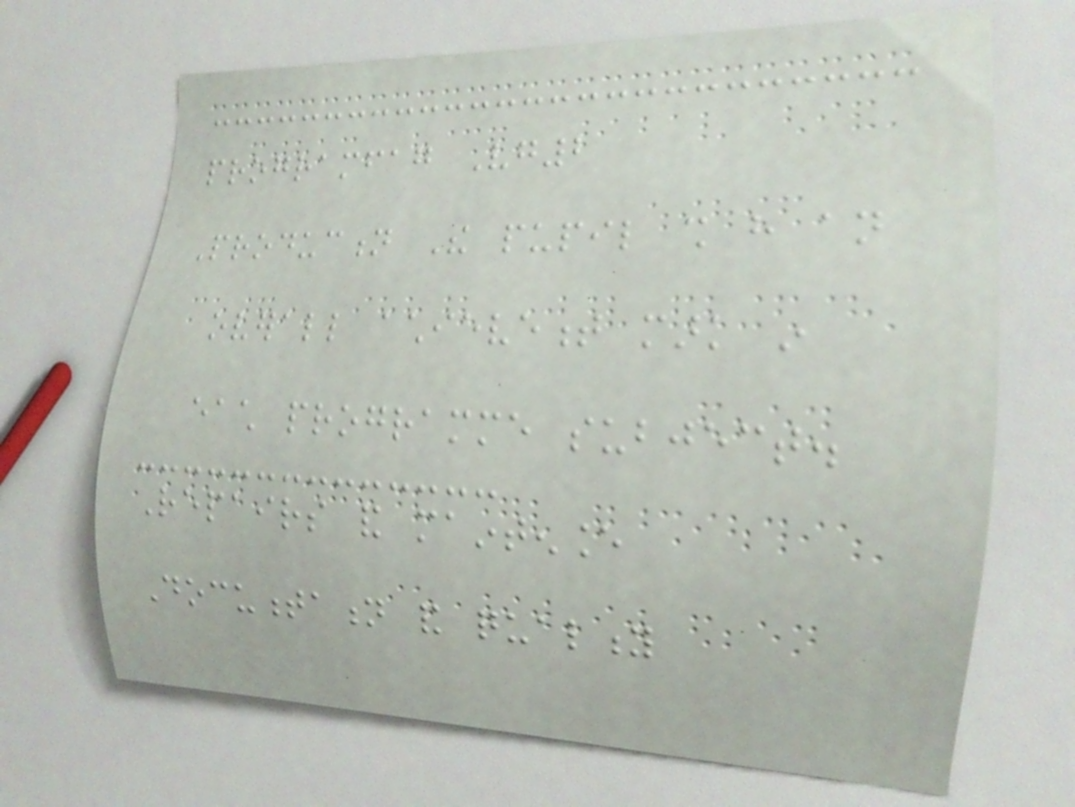programfag Vg2
Production The pupil shall have an
overall achievement mark in
each programme subject.
Repairs and maintenance
Documentation and quality
